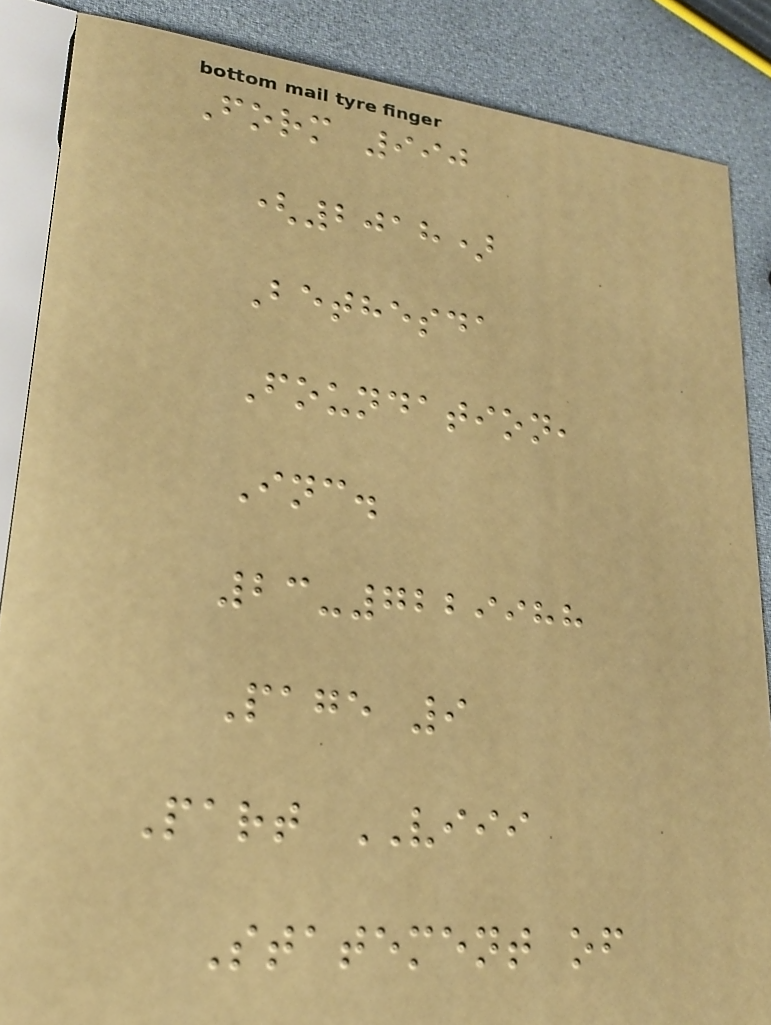Form 990
(2018)
Bethesda
Foundation,
Inc.
23-7229988
Page 9
Part VIII
Statement of
